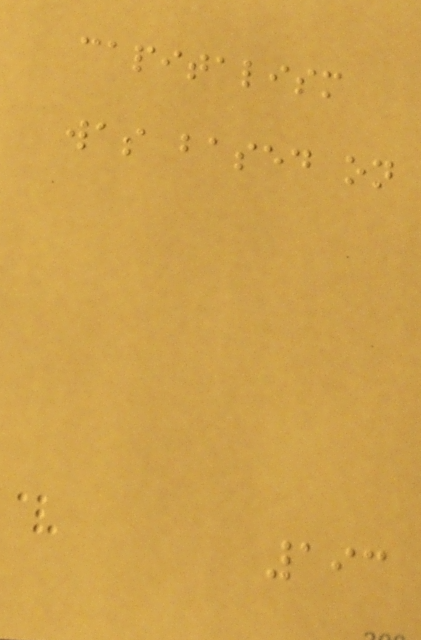capitalism
was based on
193
